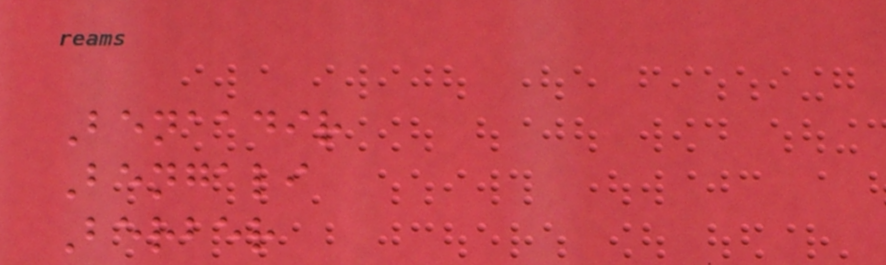Benaadir
Bengali
Berber
